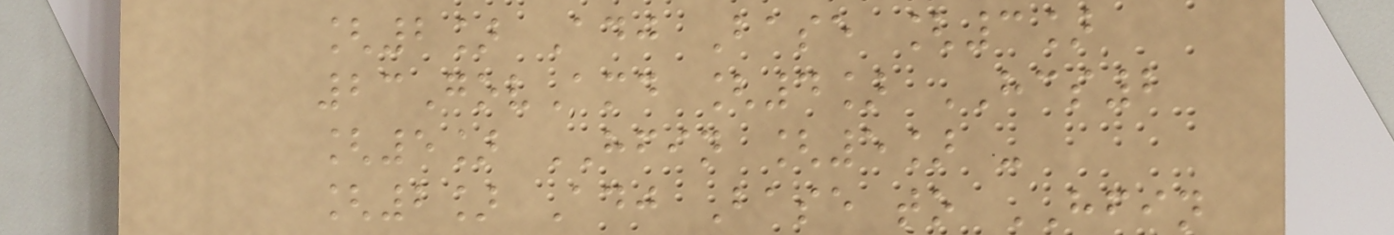[2] Adj Base [3]
23GovAmd [4] HCS2
[5] HFIN [5] -
[2] Adj Base to HFIN
